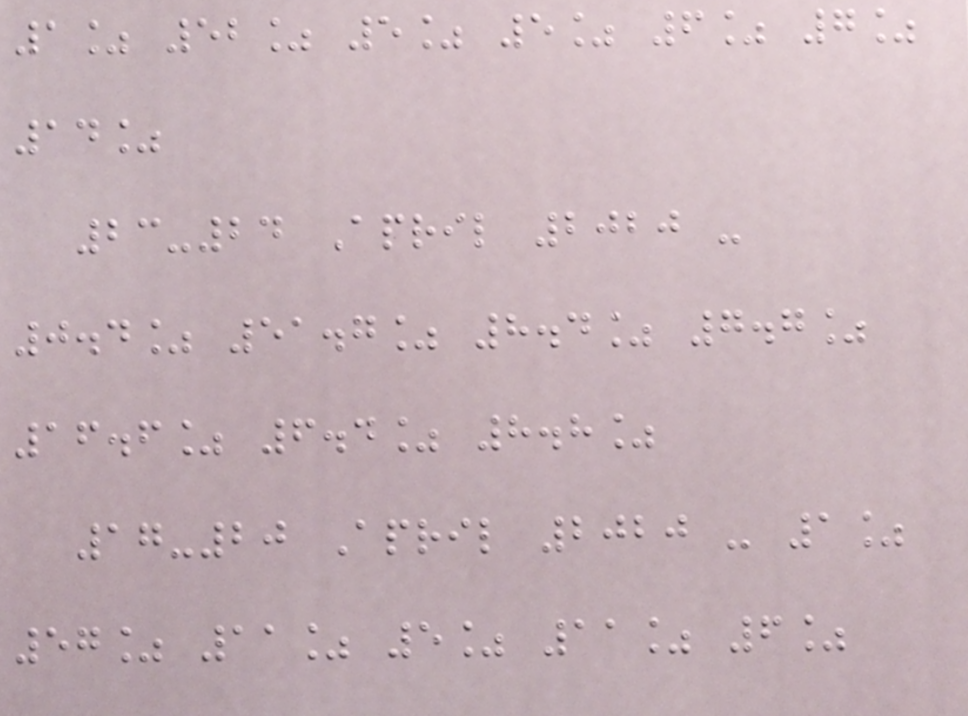1% 52% 5% 5% 6% 7%
14%
23-24 April 2020 -
0.4% 51.7% 8.4% 7.7%
16.6% 6.4% 8.8%
17-20 April 2020 - 1%
57% 11% 5% 11% 6%
